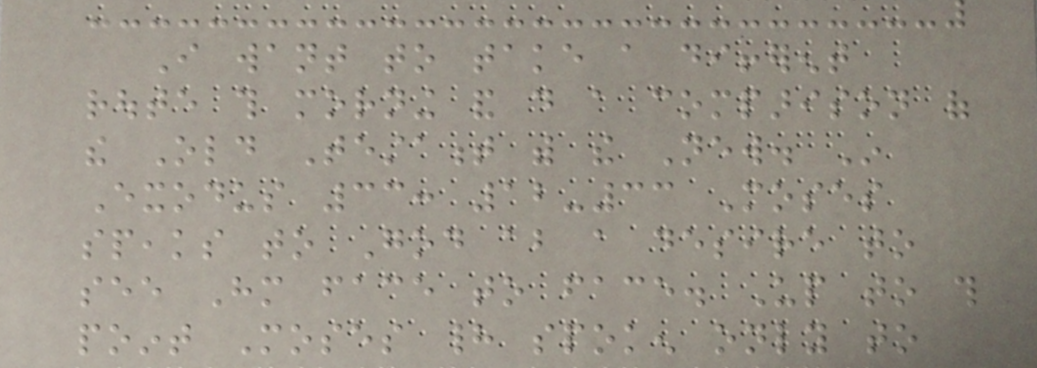I want to take a different
route this morning and do a comparison of
the Old Testament with the New. In
Exodus 33: 12-33 Moses
speaks to God about a desire to
see Him face to face. Up to this
point Moses had spoken only to
